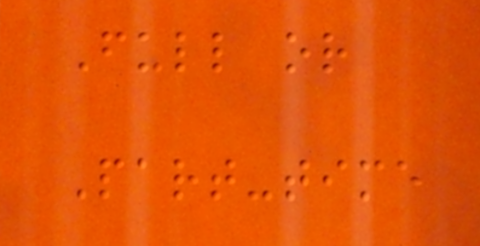Full or
Part-time
